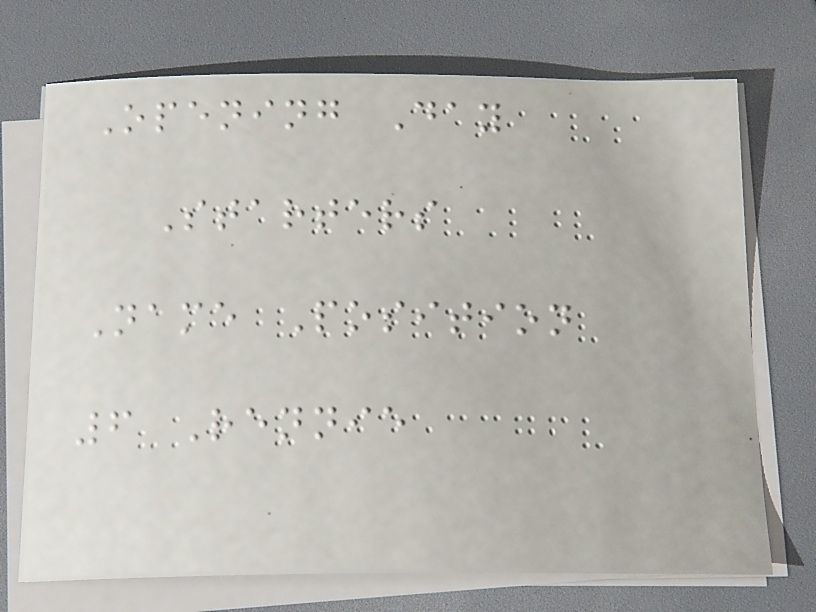Opening Day
Starters
Name Position
6 Rennie
